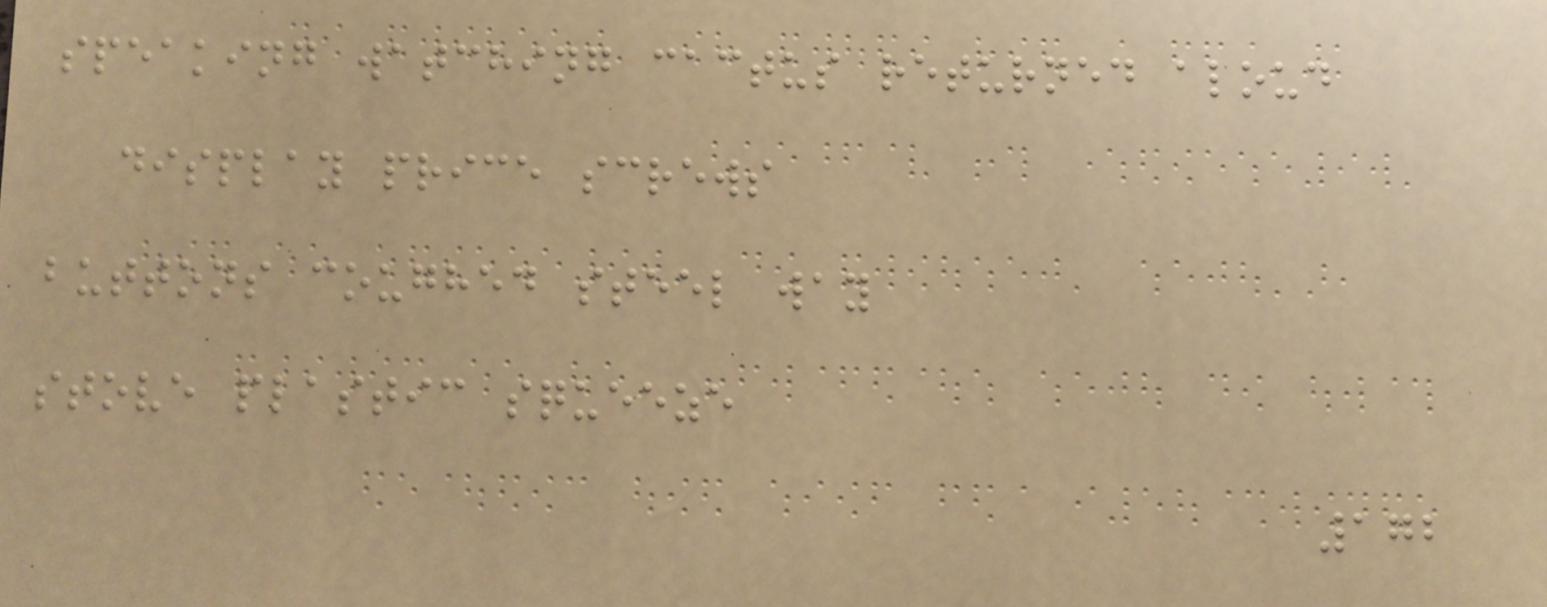speaking watching cactus returned aloud
display price screws
buttons coughed steel way
stove plastic squeeze
172
